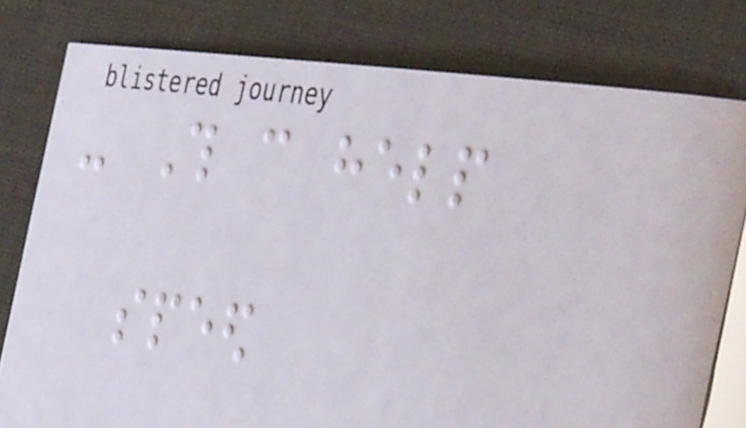- This can help
speed
